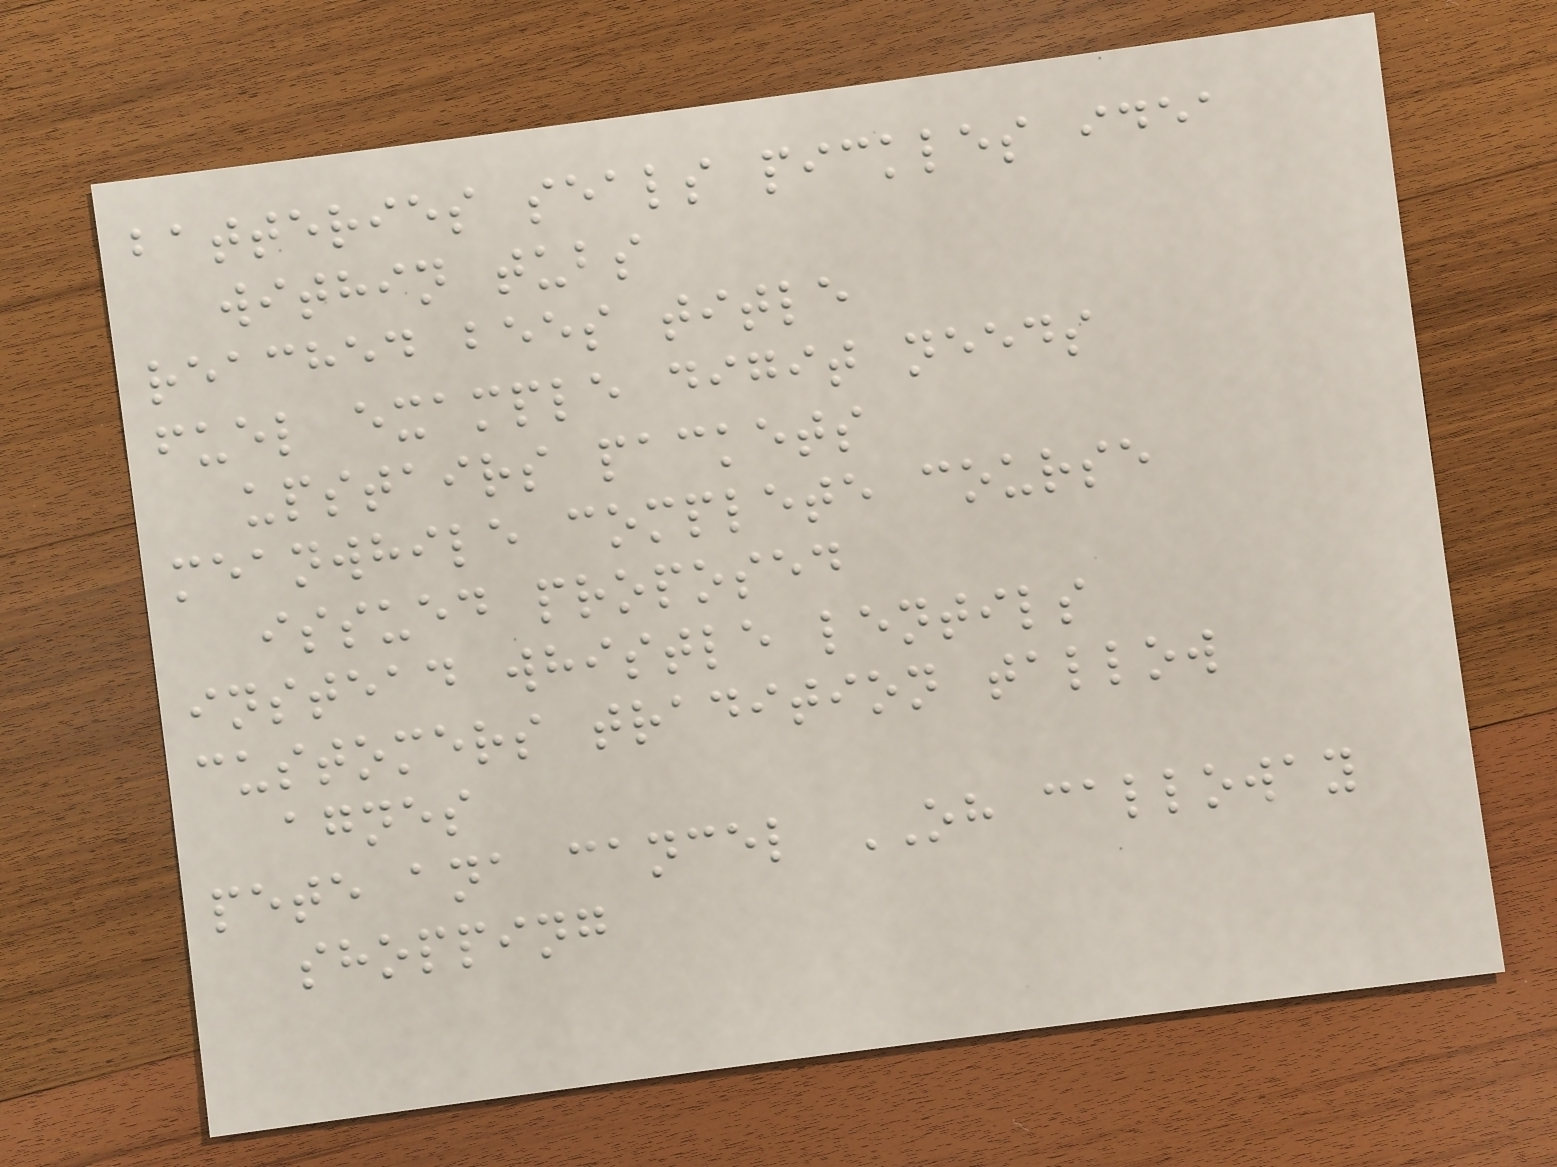batteries seals pickles idea
within tubs
reached bees title
fuel example digit needs
upstairs packets
meanwhile complete course
issued proposed
instead whistle lentils
customers tradition tallow
agnes
pete ana cancel OH calloway
shopping
